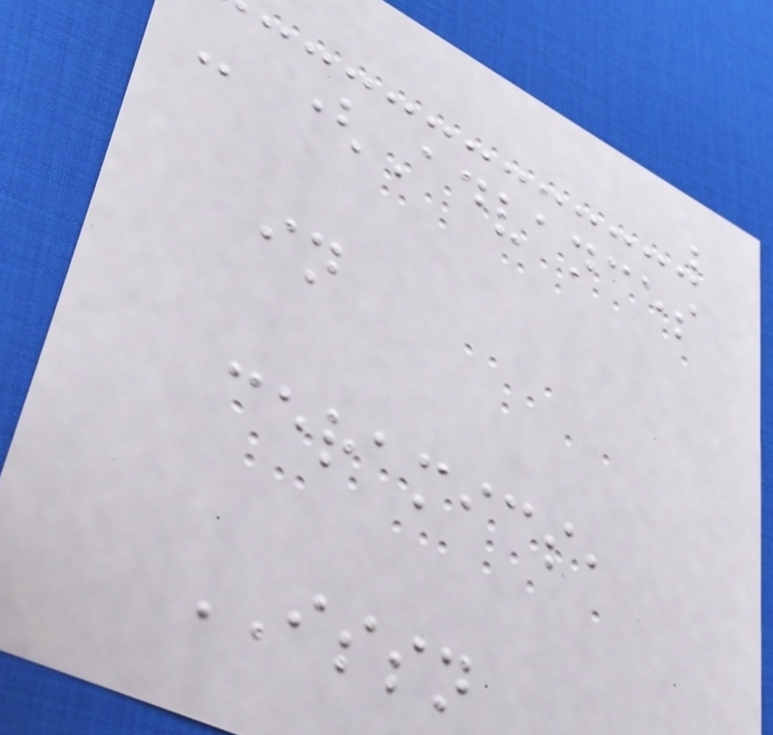- (Advances
in
ceramics,
ISSN
